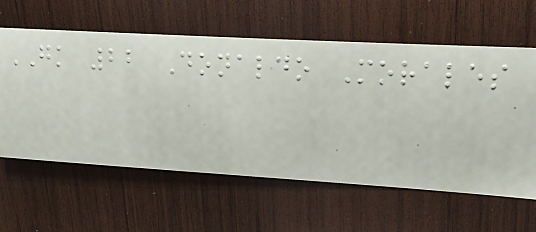GK 22 Donaldo Morales
